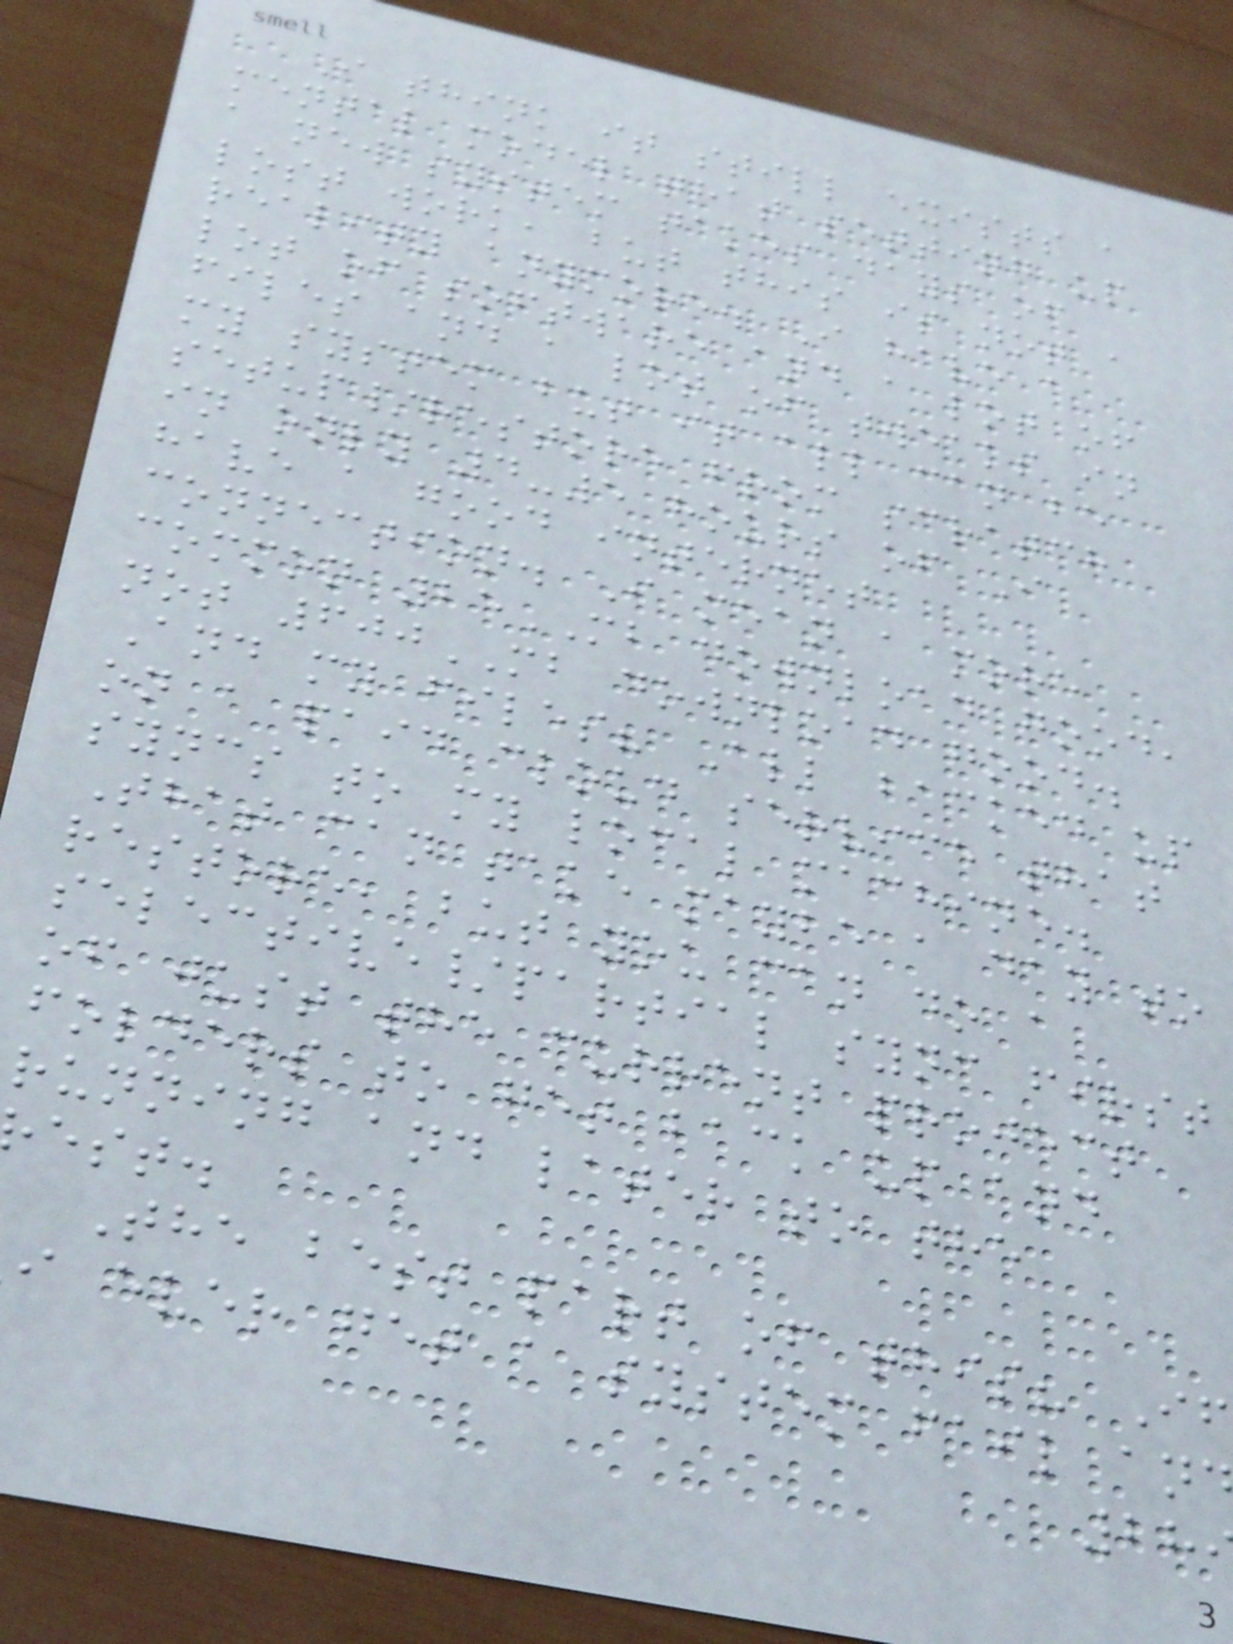I think it still exists a
mental model that setting up
a new system takes days of
lost work, but this is not a
reality anymore. I have a
lot of software and a lot of
files and a lot of tweaks in
my system but it all can be
setup/restore from scratch
in only 4-5 hours of I
have a good internet
connection. I mean a more
common 25MB download good,
not 600MB download good.
And my files? All backed up
on a paid cloud service that
syncs to my local machine.
That can take maybe a day to
restore, but you can do a
selective/partial sync first
of just the current project
folders to get back up and
running and later to the
est.
The best part of this? If
i ever get a system fail an
